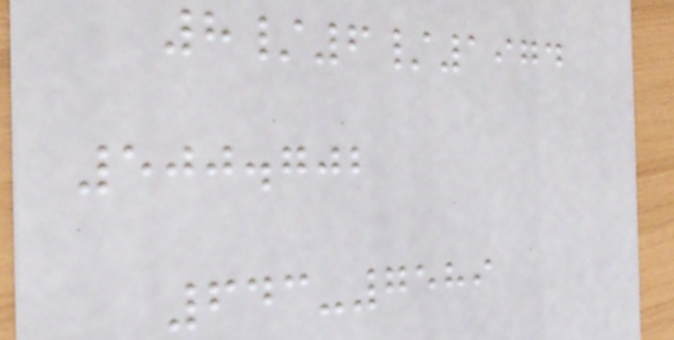8/6/1974
500.702
643-7589
